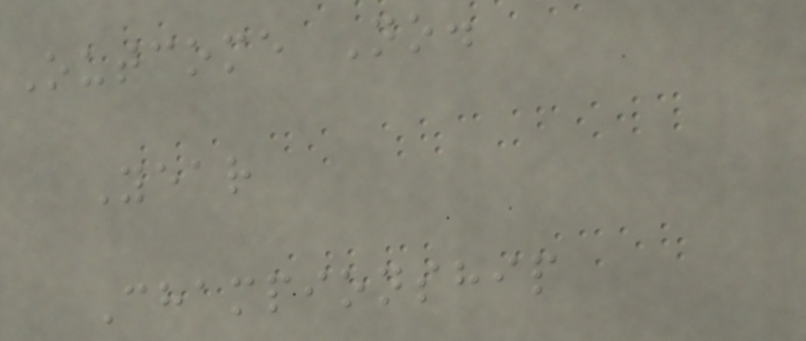Outcome No.
Year
Championship
